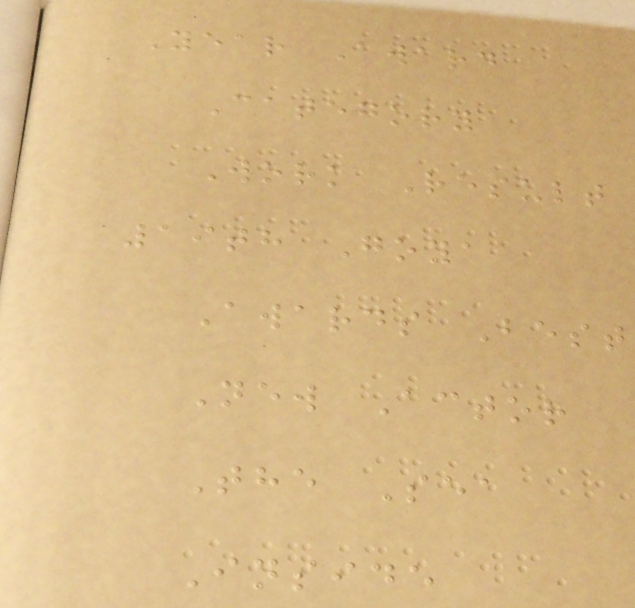Year Award
Category
Work Result
19th Goya
Awards Best
New Actor
The Sea
Inside
